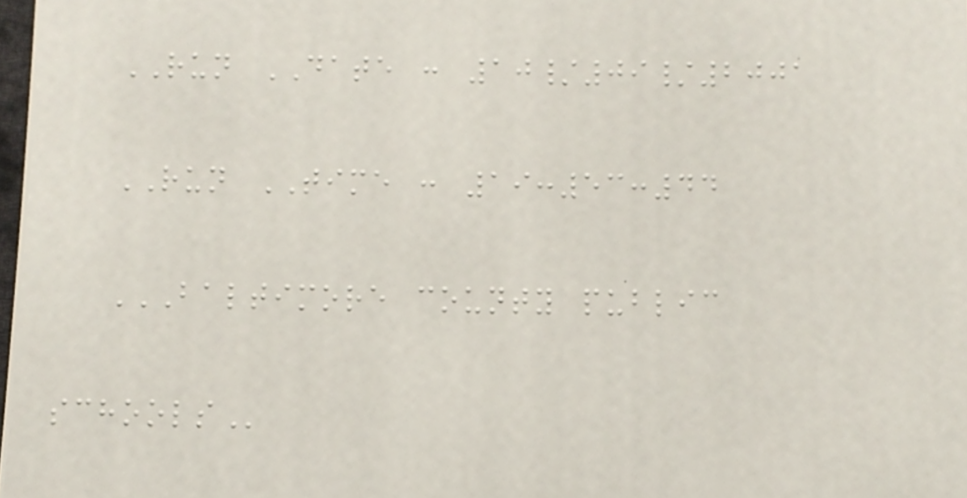RUN DATE : 10/09/2001
RUN TIME : 19:53:44
BALTIMORE COUNTY PUBLIC
SCHOOLS
